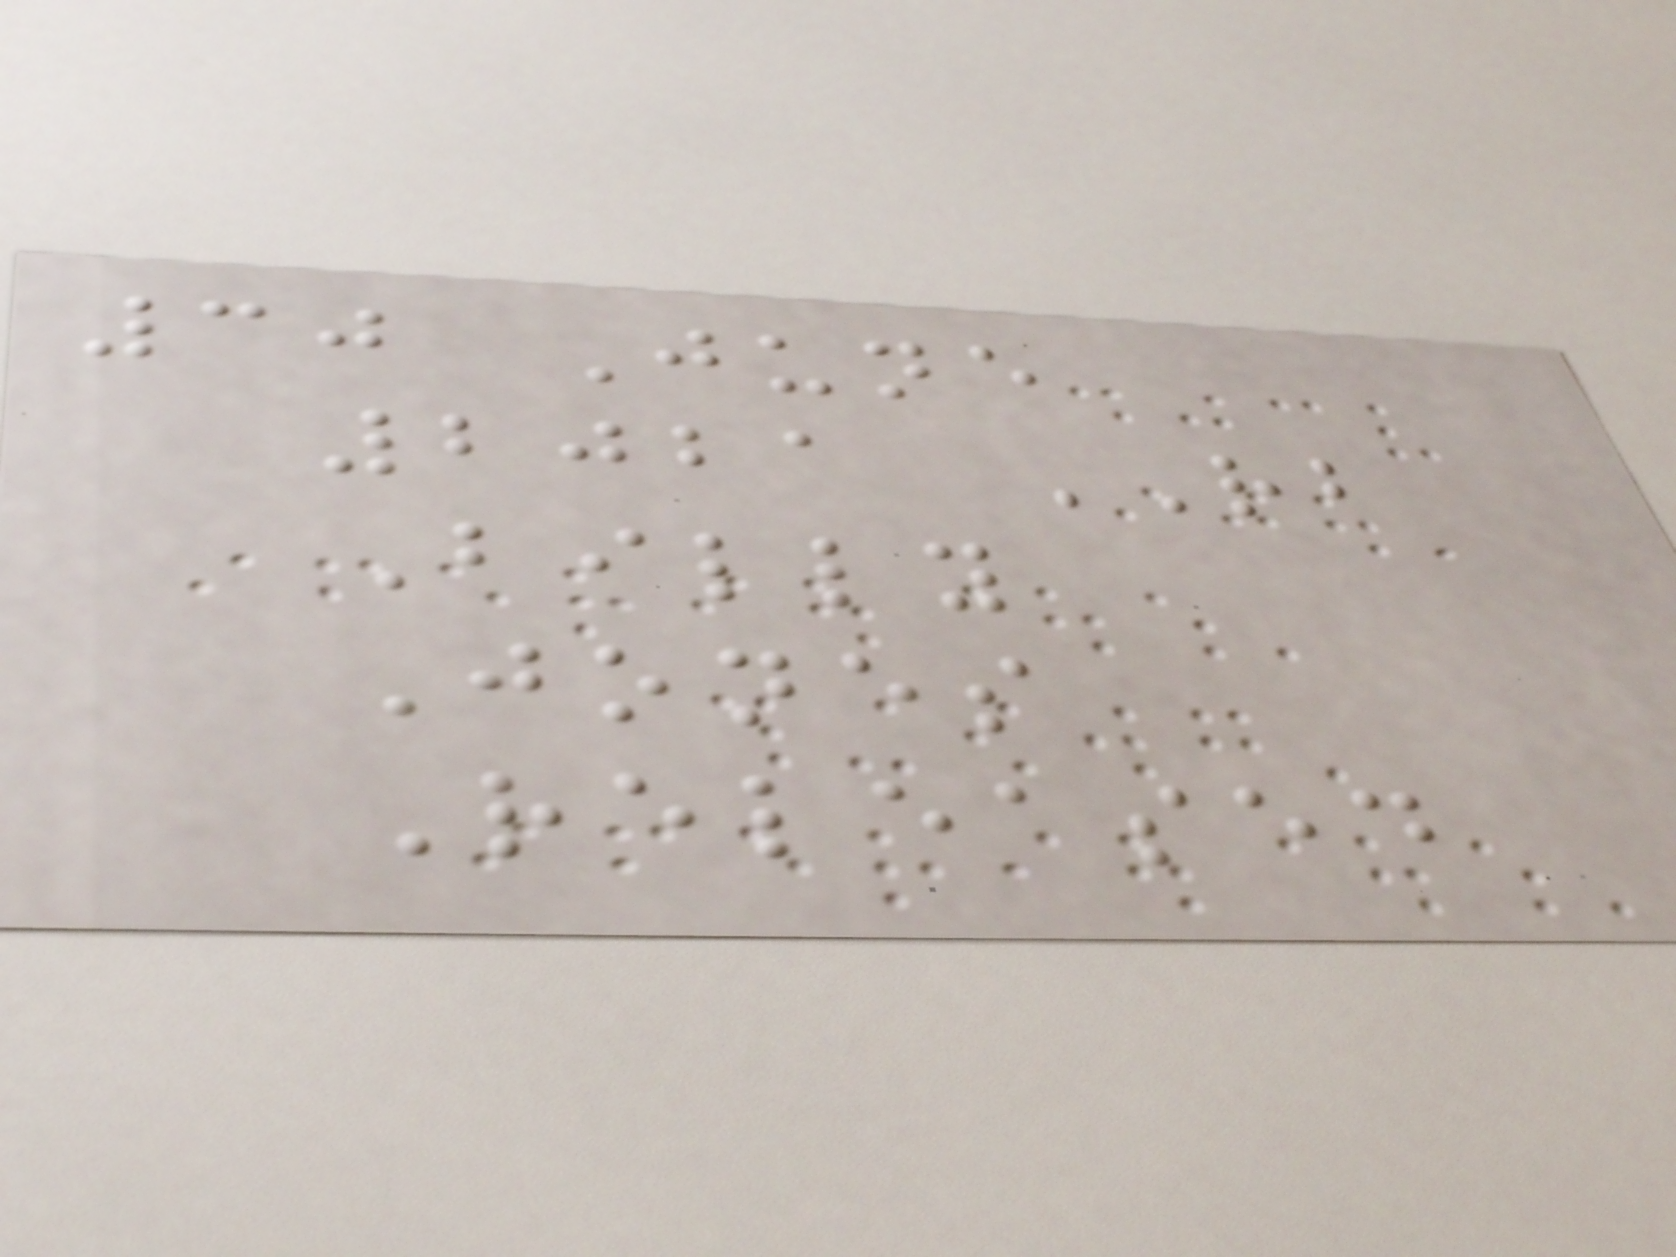30 June
2021 RB
Billy
Jones
Released
